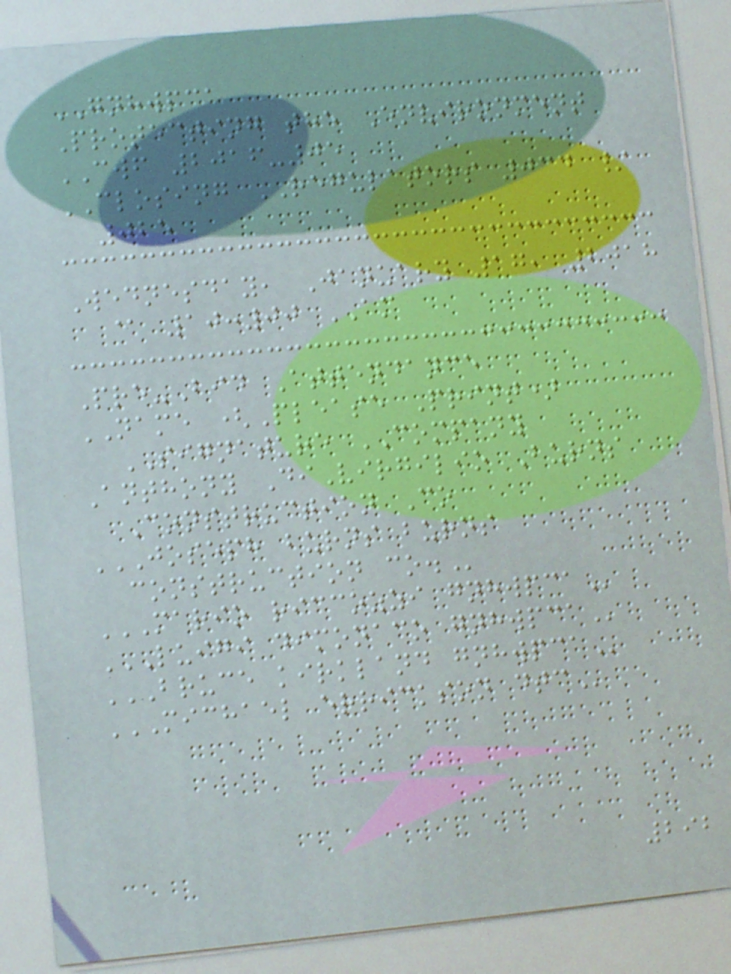GNHWPCA
Protecting the Environment
CWF 2016-05
CLOSING REGULATORS 034 /
025
Wednesday, January 17, 2018
@ 10:00 AM
Pre-Bid Attendance
NAME (Please Print)
SIGNATURE COMPANY
Anthony DiVirgilio Burns
Construction Co
JOSEPH BURNS BURNS
CONSTRUCTION CO.
MARIO RICCOZZI GNHWPCA
LUIGI DIMONACO GNHWPCA
BRUCE KIRKLAND GNHWPCA
MICHAEL ERRICKSON DTC
292
